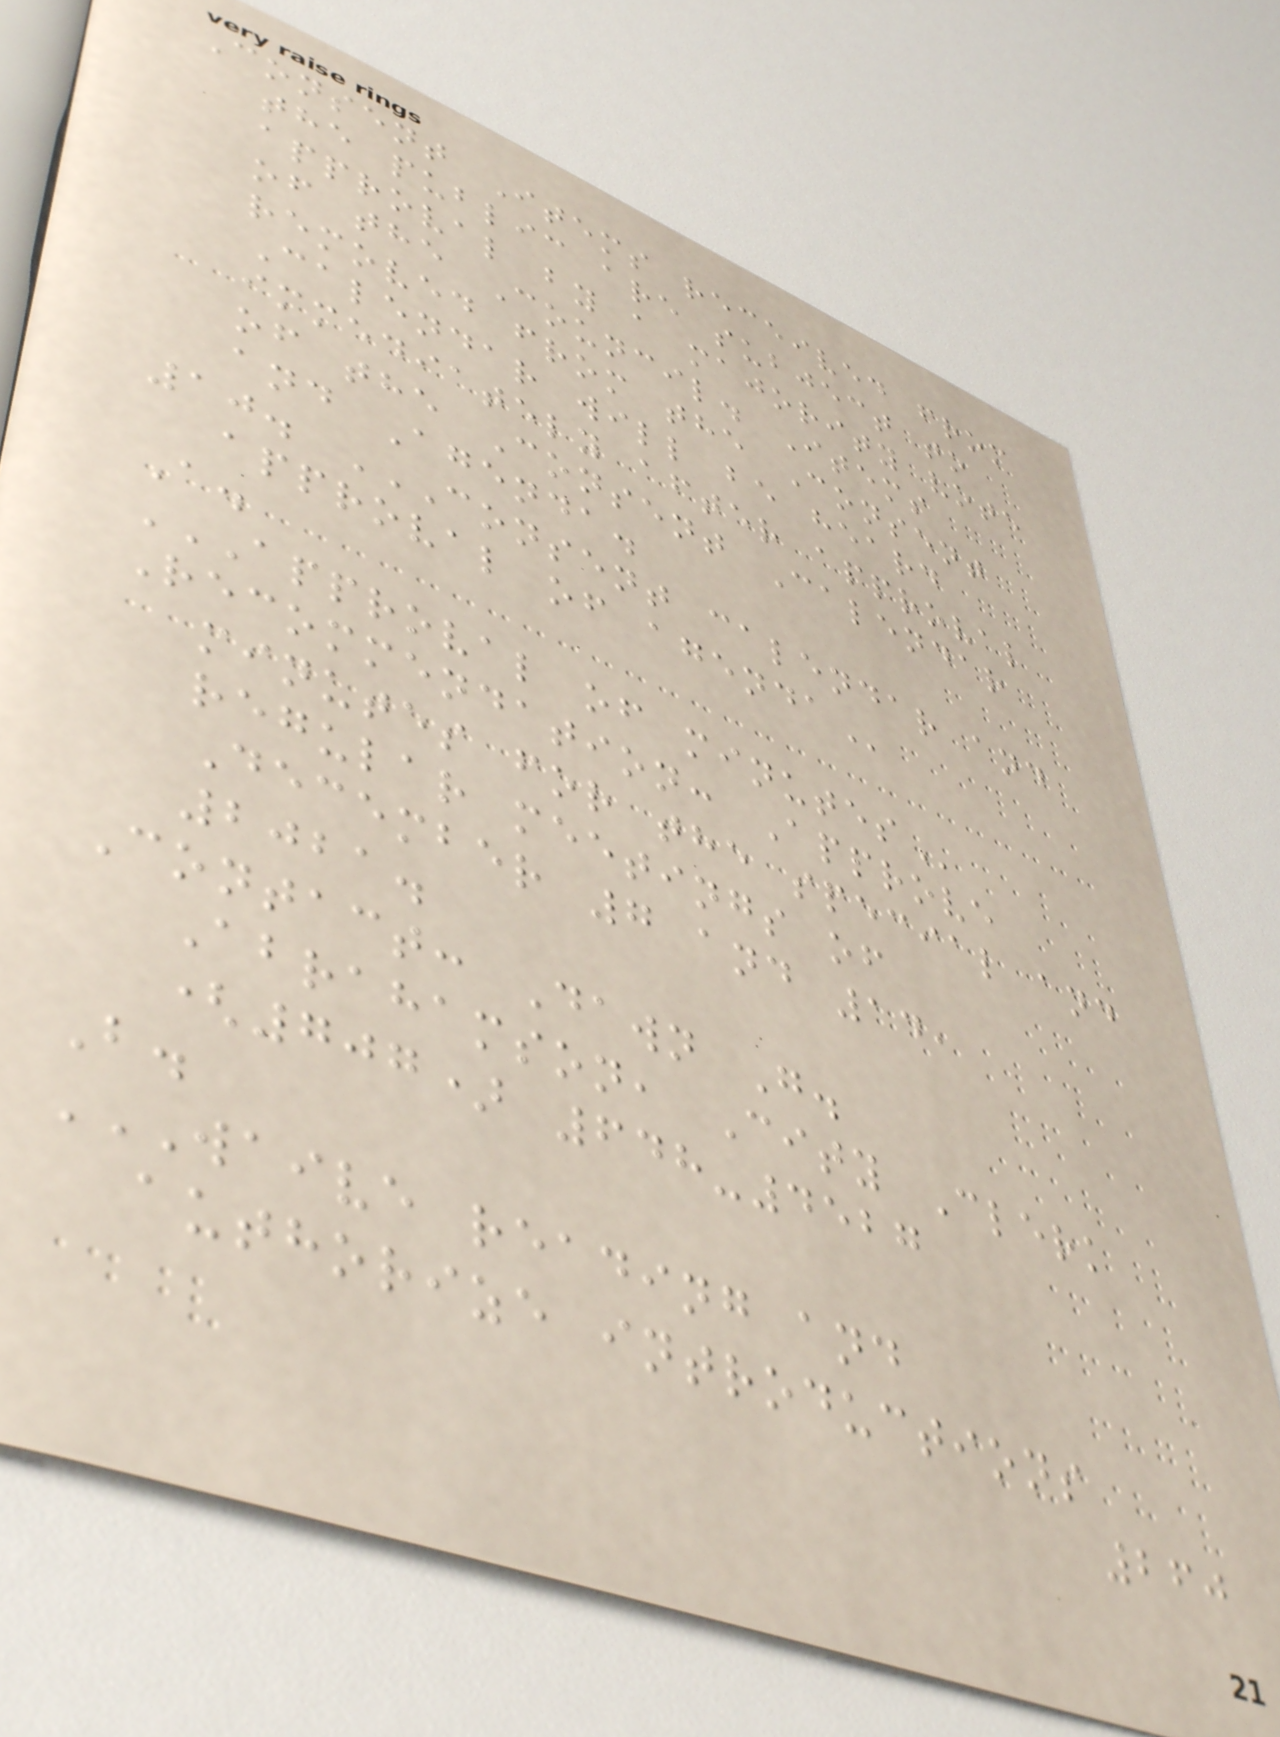Consent Items received from
the public are subject to
approval by a majority vote
of the Council. Items
removed from the Consent
Calendar will be heard
immediately after approval
of the Consent Calendar
and Agenda.
10. CONSENT CALENDAR AND
APPROVAL OF AGENDA
A.
APPROVAL OF MINUTES
Recommendation: Approve
minutes for the special and
regular meetings of
December 7 and 14,
2021.
Contact: Dawn G.
Abrahamson, City Clerk
(707) 648-4527
B.
WAIVE READING AND
AUTHORIZE INTRODUCTIONS
260
